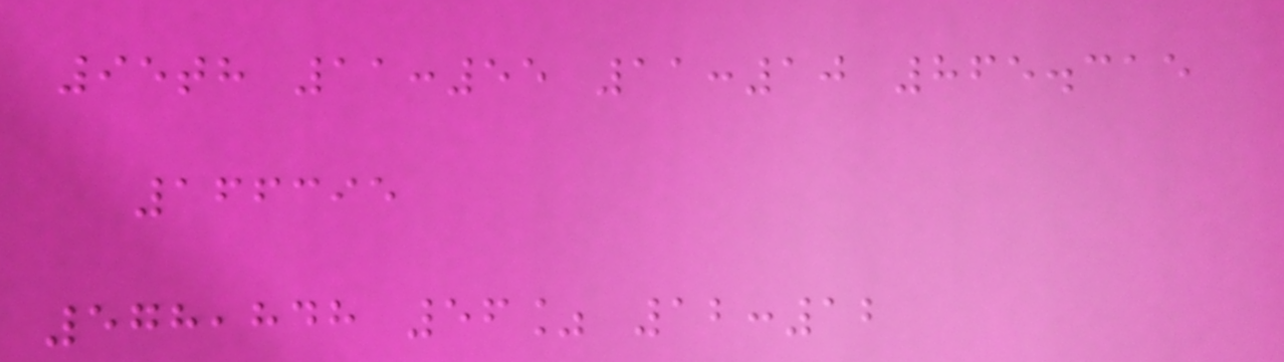95th 11:55 11:10 865.315
166395
578,848 56% 12:12
